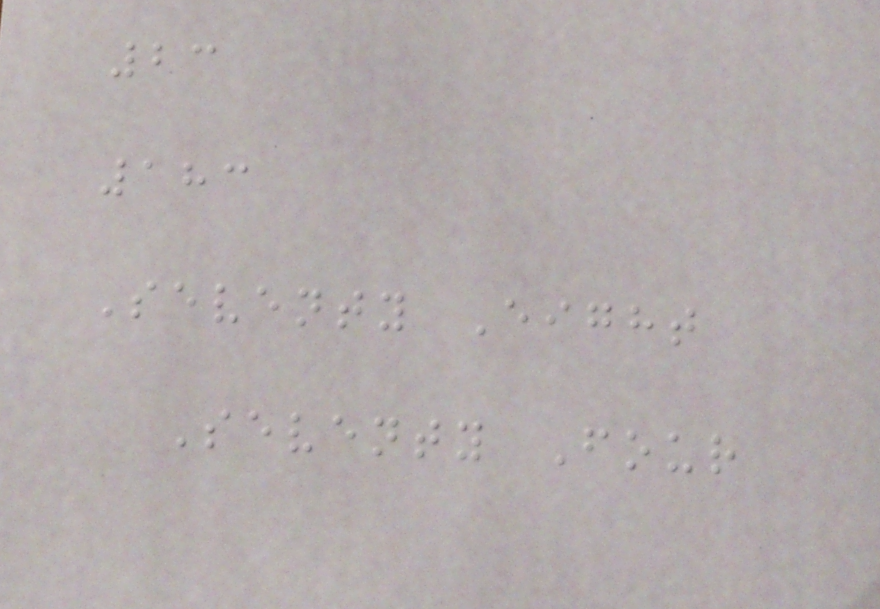23
183
Seventy Eight
Seventy Four
